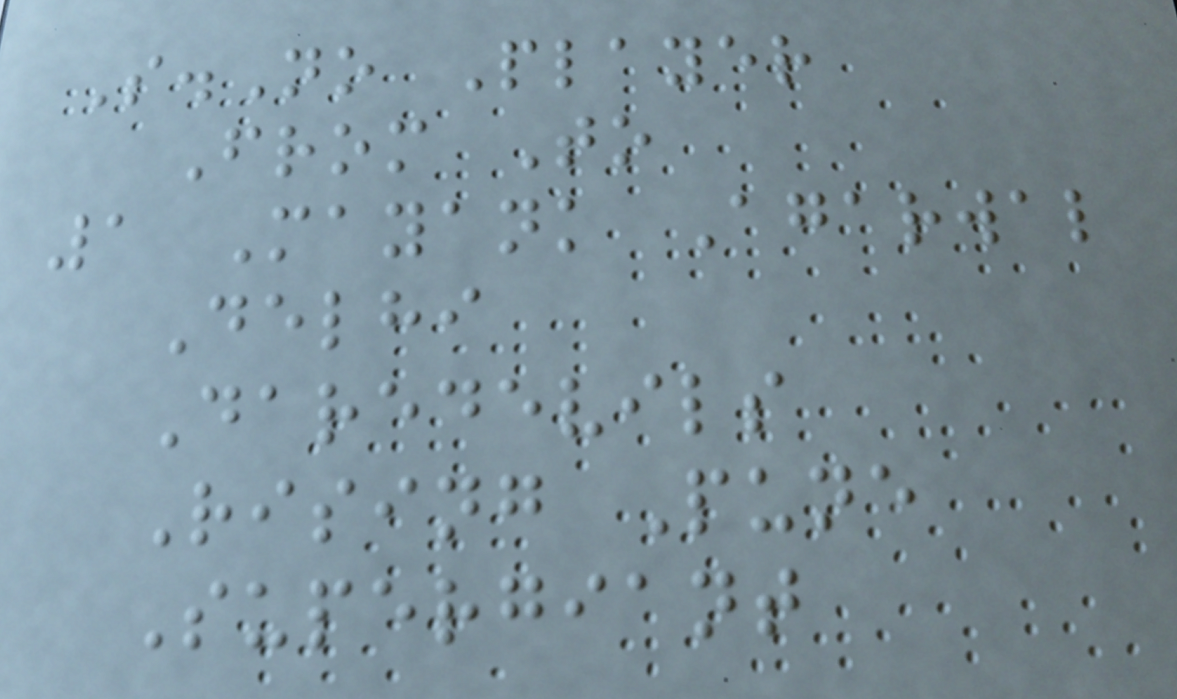S.No Player
From To
1 Mayank Agarwal
Delhi
Daredevils
Rising Pune
Supergiant
